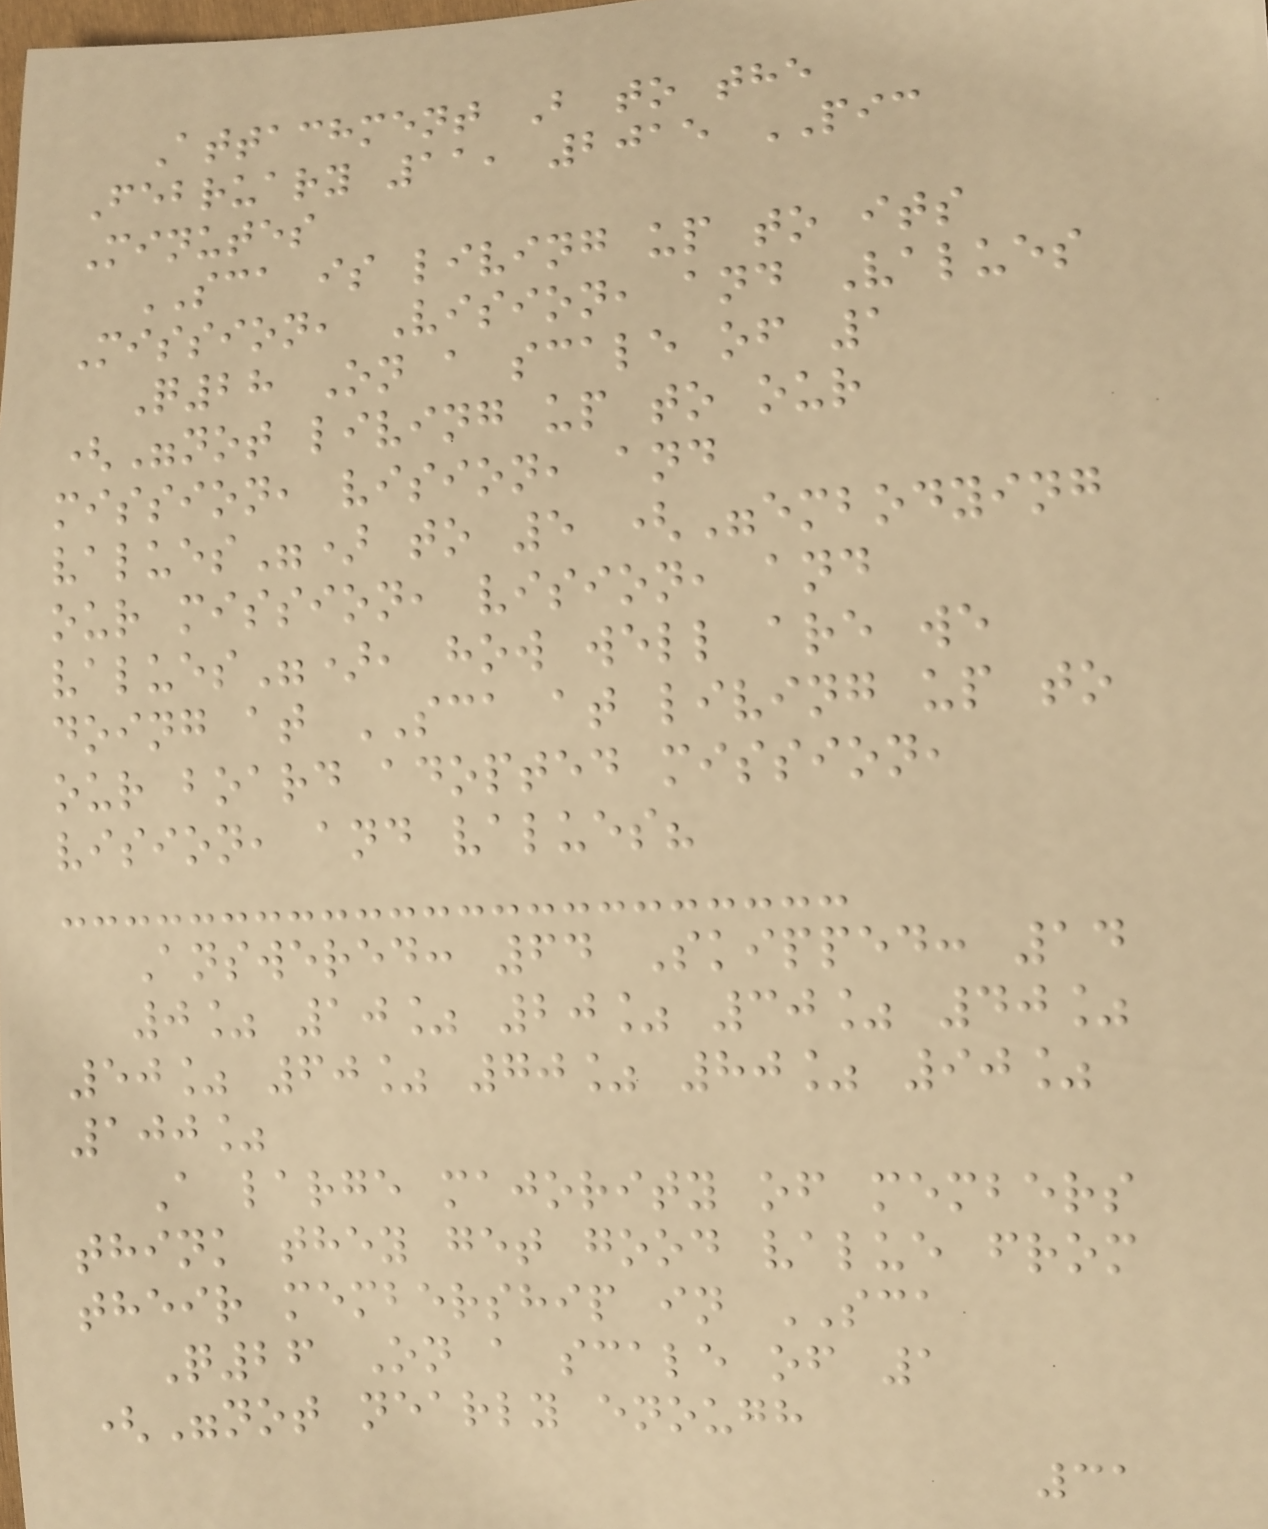Attachment B to the
February 11, 2015 PIC
Minutes
SCA is living up to its
Mission, Vision, and Values
Q28 On a scale of 1
("not living up to our
mission, vision, and
values") to 5 ("embodying
our mission, vision, and
values"), how well are we
doing at SCA at living up to
our board adopted mission,
vision, and values?
Answered: 64 Skipped: 14
0% 10% 20% 30% 40%
50% 60% 70% 80% 90%
100%
A large majority of members
think they get good value from
their membership in SCA
Q26 On a scale of 1
("not nearly enough
31
